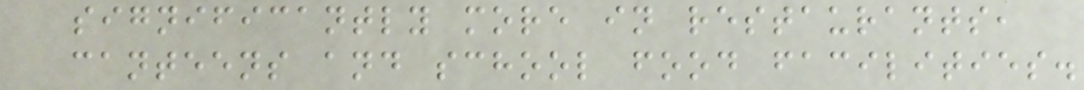significantly more in restaurants,
canteens and school food facilities.
